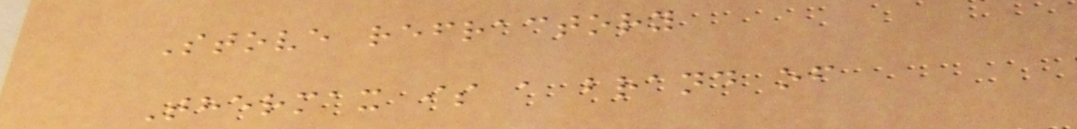Stove refractory
Thermax is a brand of
